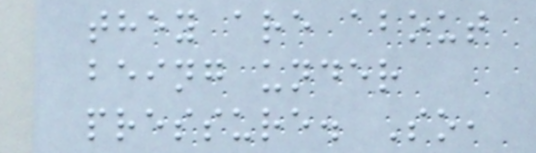they are about
being under
pressure. So,
